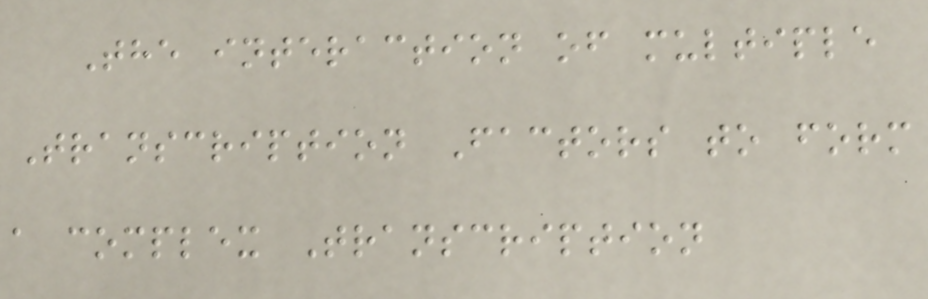The interaction of multiple
Transcription Factors to form
a complex Transcription
